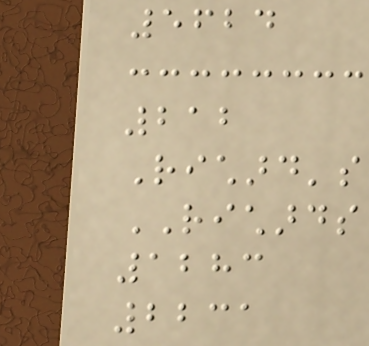5624
212
Richard's
RICHARDS
1283
2231
